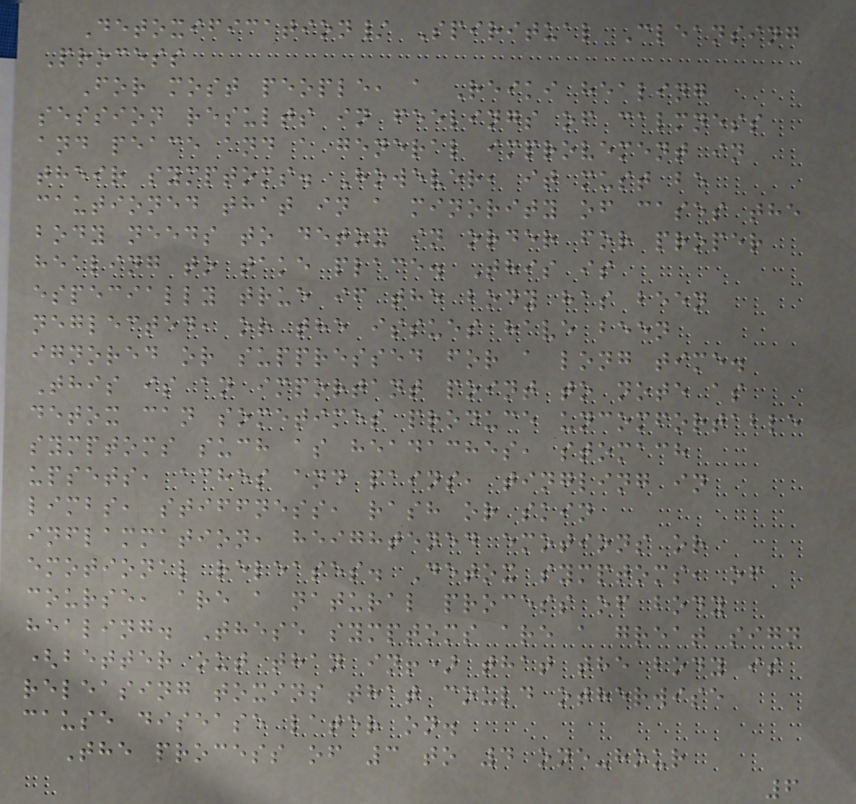Detoxification/ Spiritual Cleansing
Process
For most people, a Reiki healing
session results in feelings of calmness
and peace and a general improvement in
their symptoms. However, it must be
cautioned that in a minority of cases the
body needs to detox in order for proper
healing to take place. This is
especially true if the body has been
neglected, or the issues have been
ignored or suppressed for a long time.
This is an important point to note as
detox can sometimes produce uncomfortable
symptoms such as headaches, stomach
upsets, aches and pains, tingling in
limbs, stiffness, rash or skin
inflammation, heightened emotions or
emotional releases. Detox symptoms, of
course, are a natural process of body
healing. These symptoms are a great sign
(better out than in!) that the body is
releasing toxins that could otherwise
cause disease later on.
The process of 3 to 4 one-hour
6
